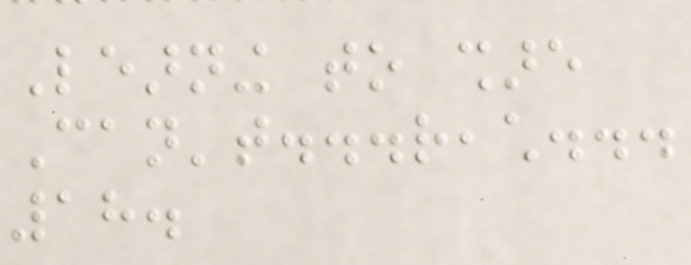Learning to share
Can't...reach...
18.
